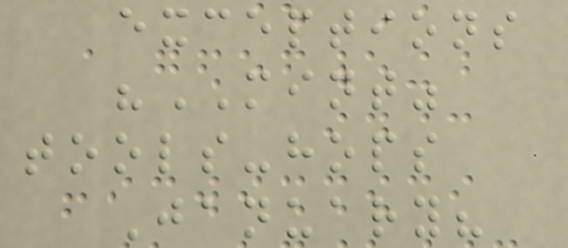exceptions
"MINT"
tools-hops
January?
